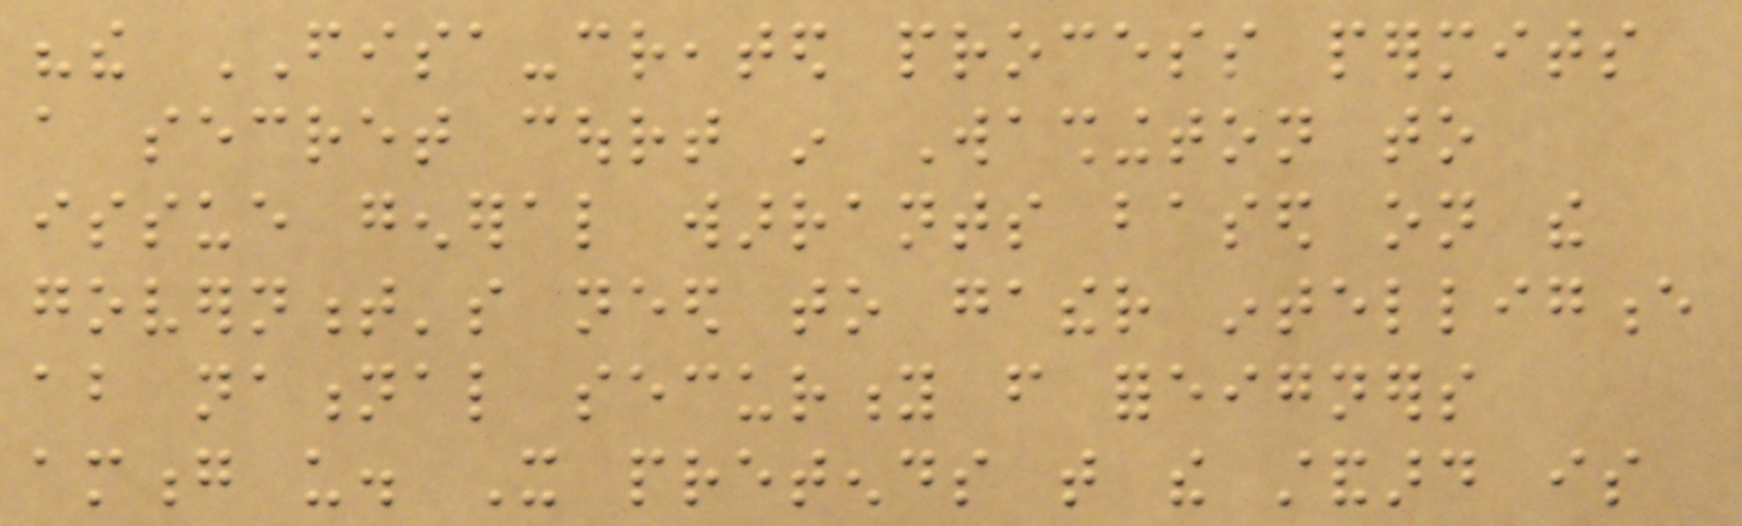"the FISA-created process permits
a secret court in Washington to
issue general warrants based on the
government's need to gather intelligence
about national security from foreigners
among us. It pretends that the standard is
